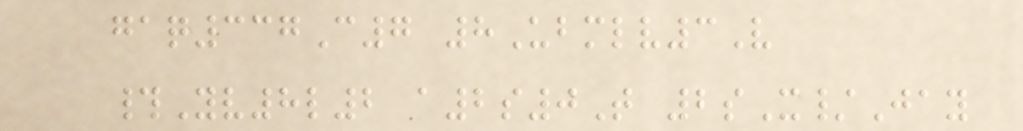gaq337C7 8Ubmlv3V
#Yv8l2 a2s0T 2sX/Jay
